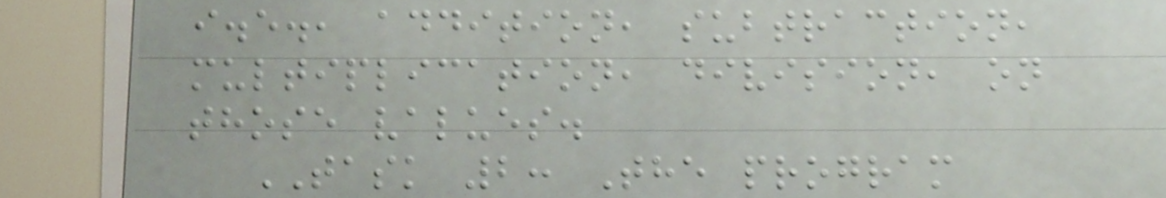i.e., addition, subtraction,
multiplication, division, on
those values.
TASK 2: The program
